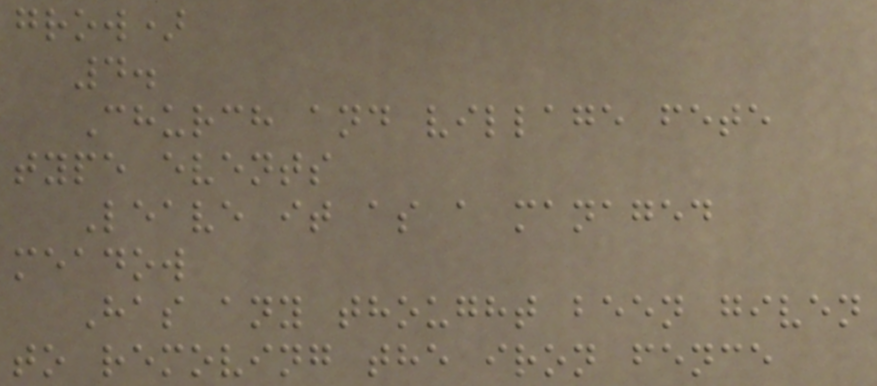grow)
4.
Church and village fete
type events
Leave it as a managed
meadow
Has any thought been given
to removing the iron fence
